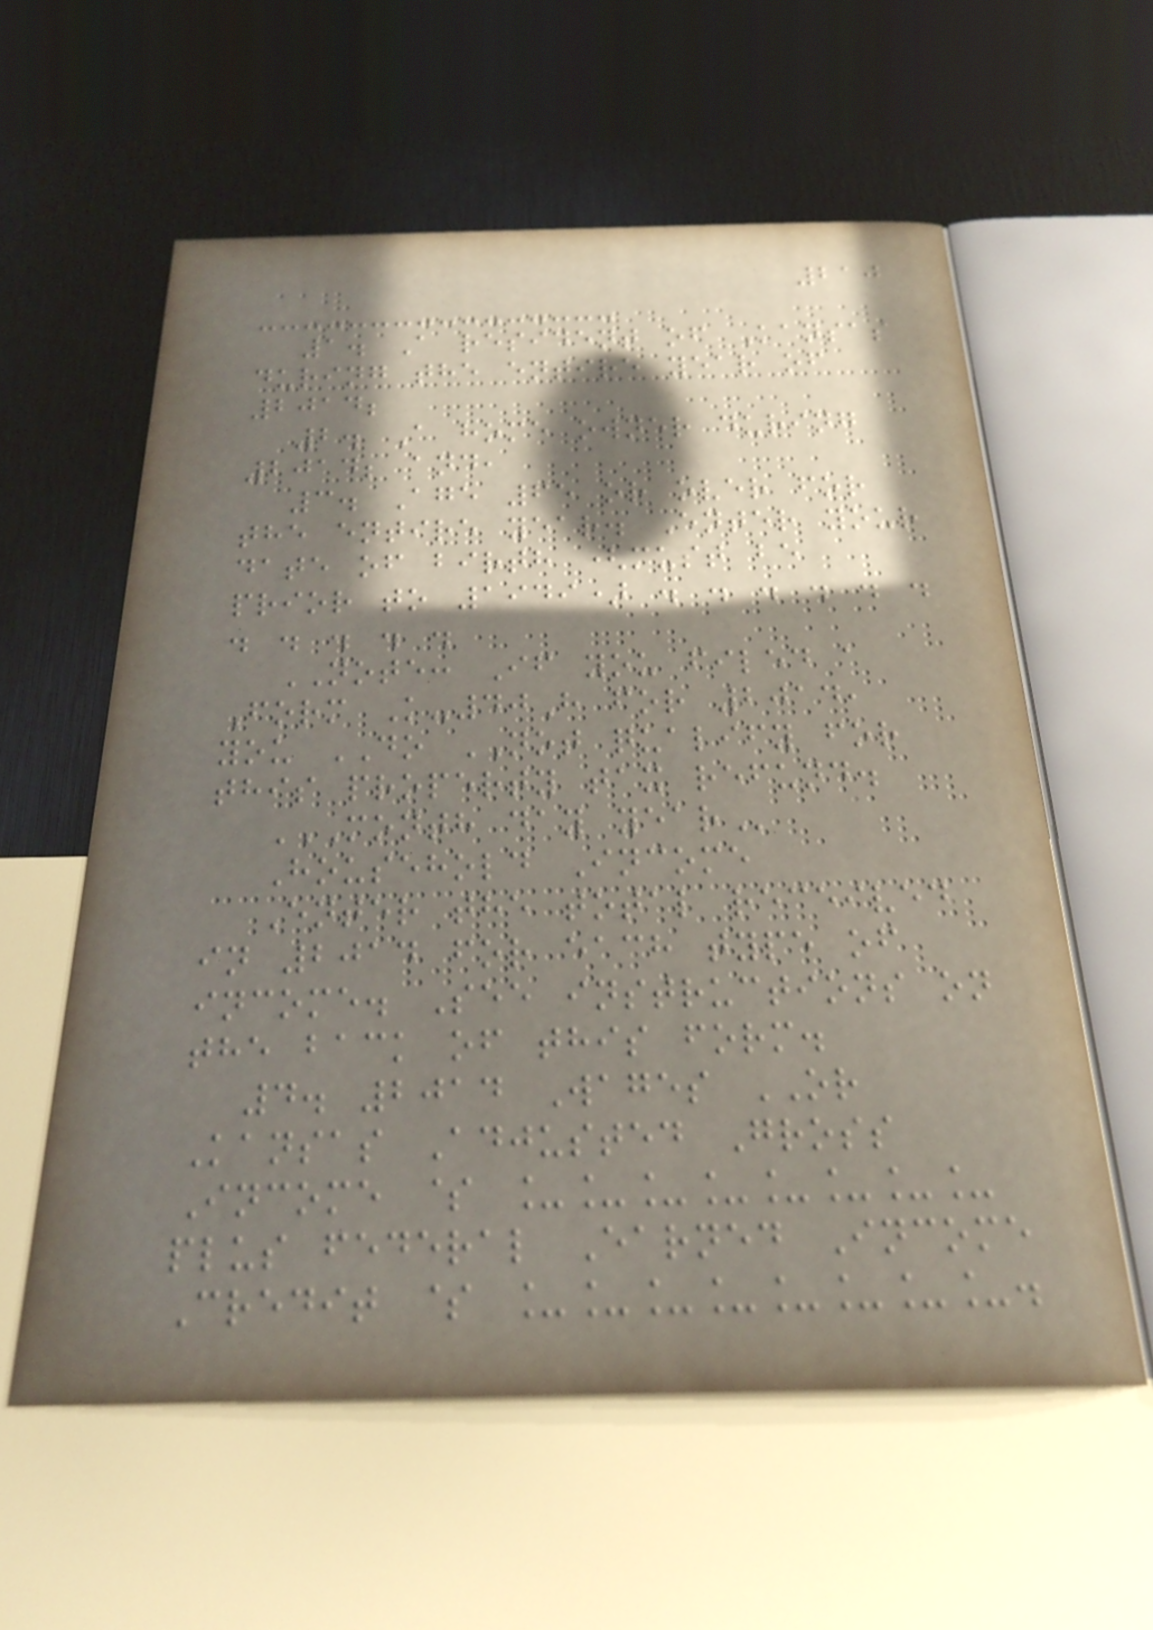210
1. A resident of Kansas
during the entire year of
2014;
2. A home owner during
2014; and,
3. Age 65 or over for
the entire year. Enter your
date of birth (must be
prior to 1949) . . . . . .
. . . . .
NOTE: If you filed a
Form K-40H for 2014,
you DO NOT qualify for
this property tax refund.
MONTH DAY YEAR
Household Income
Enter the total received
in 2014 for each type of
income. See instructions on
the back of this form.
4. 2014 Wages OR
Kansas Adjusted Gross
Income $ ________
plus federal Earned Income
Credit $ ________.
